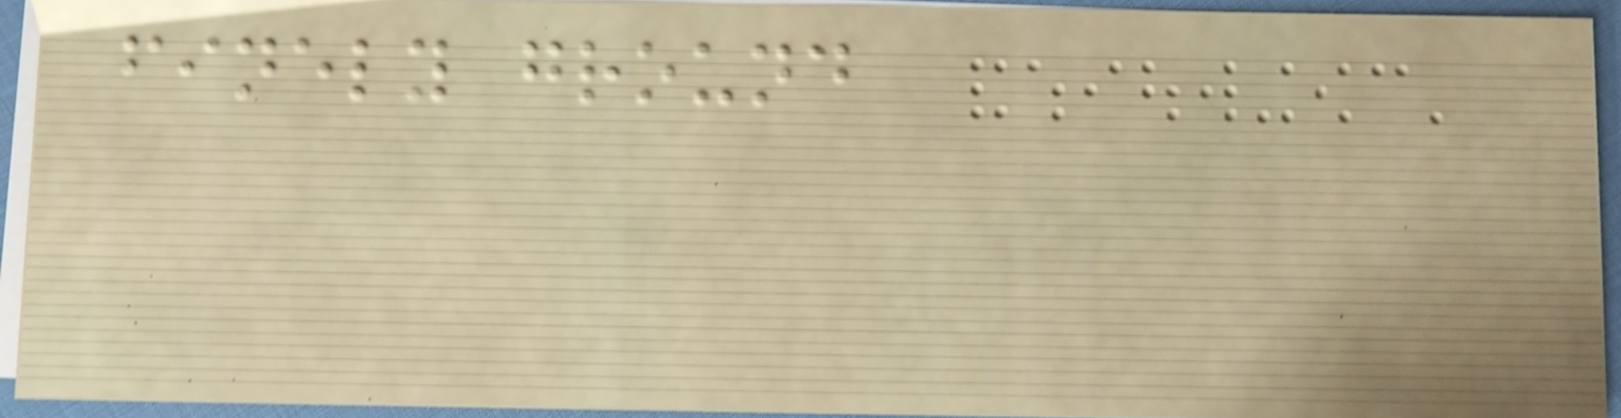finely ground
